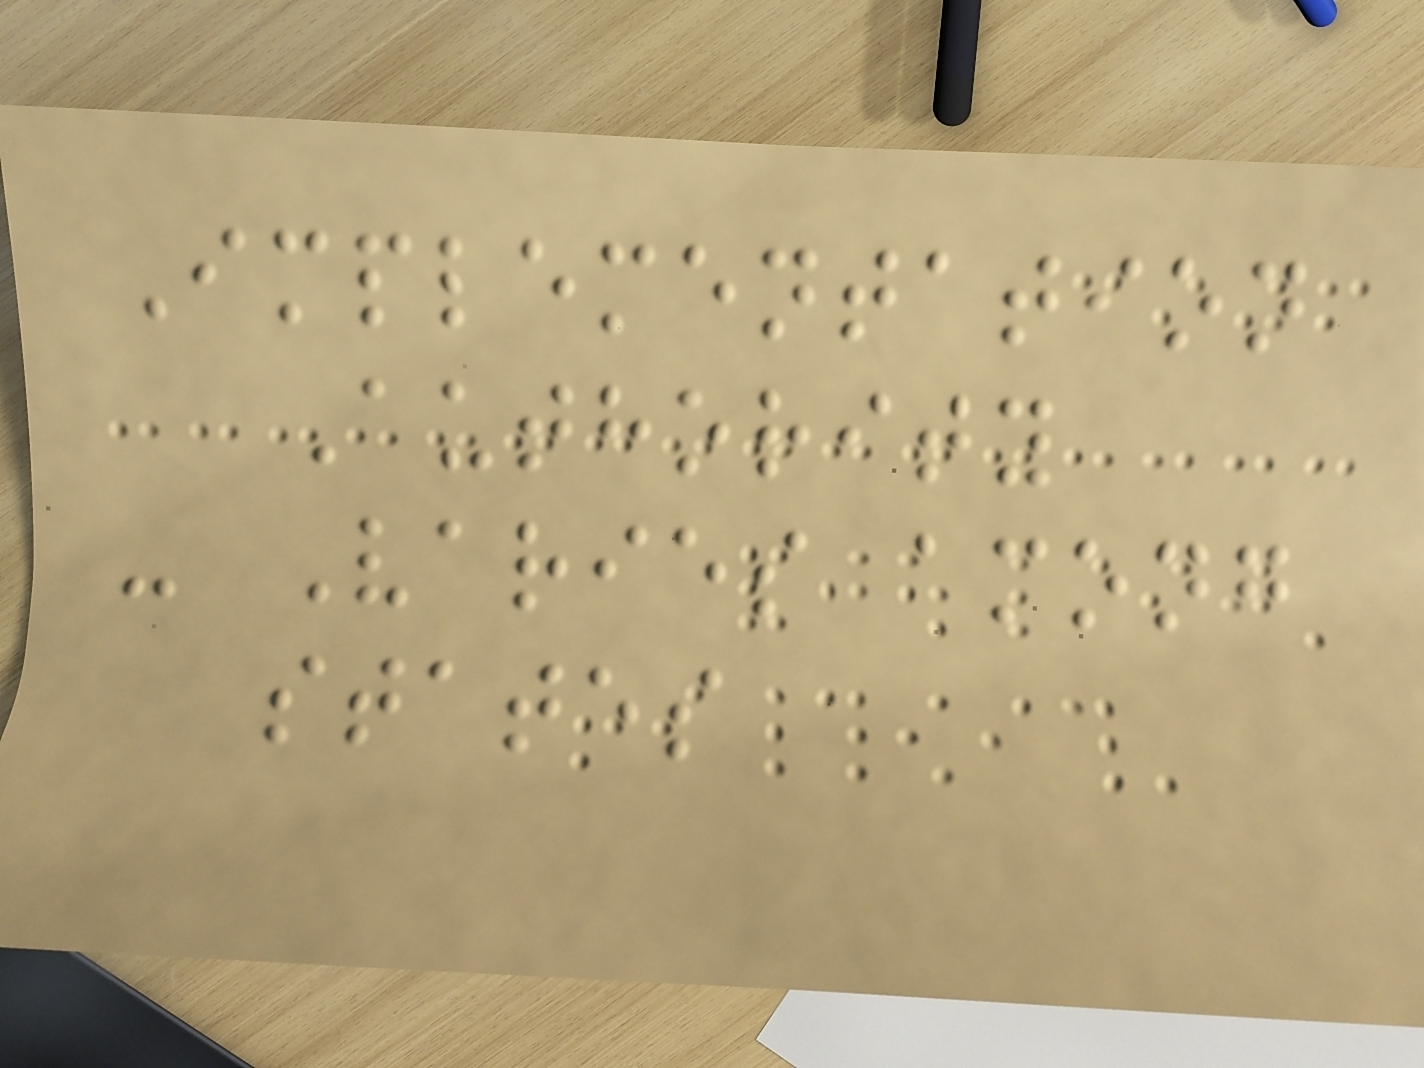Implementation
Authority
- Varies among
states
